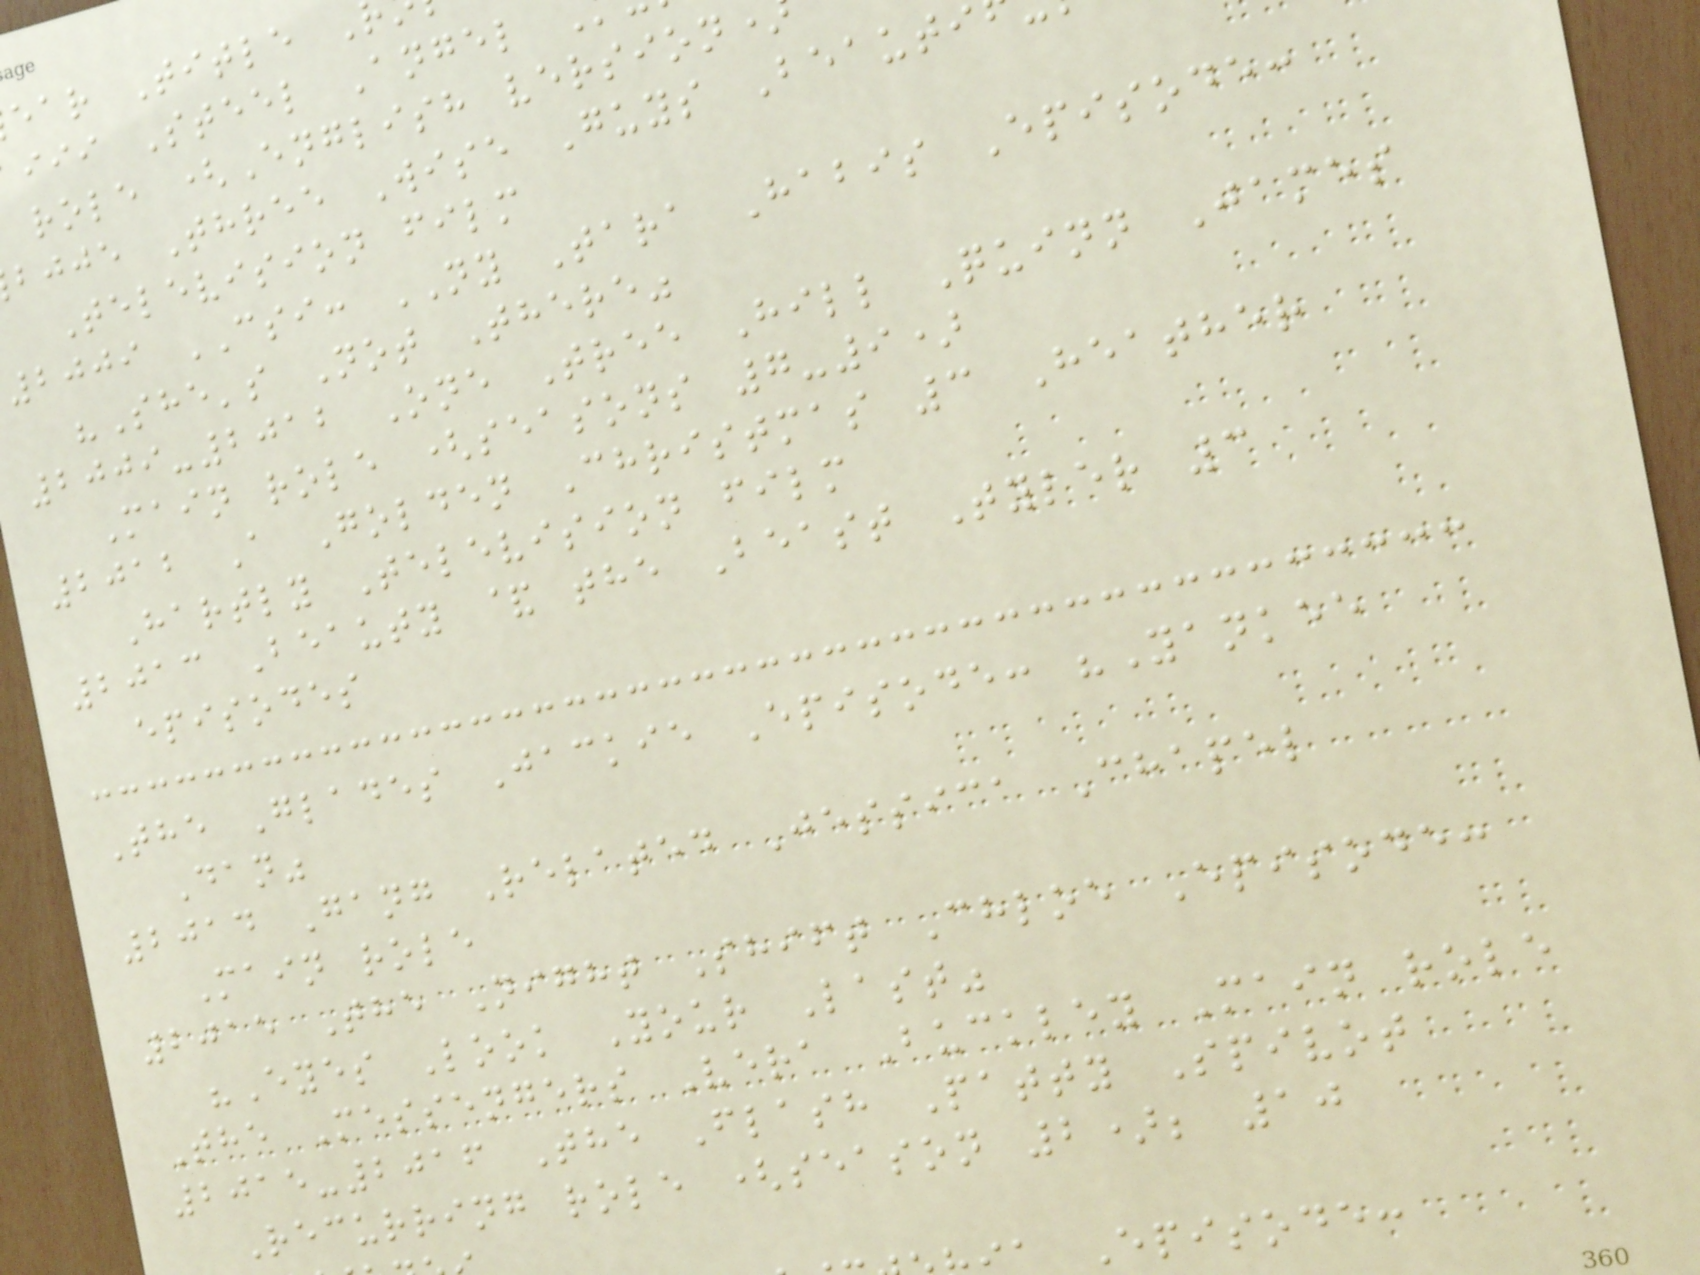ear Title
iii Steel Angel
role (English version
bjje Three Wise Guys Beauti
Television film
2009 CSI: NY Tara Habis Episode:
"She's Not There"
2009-2012 One Tree Hill Quinn James
Main role (seasons 7-9)
2012 A Golden Christmas 3 Heather
Hartly Television film
2013 Beauty & the Beast Tyler 3
episodes
The Glades Jackie Episode: "Yankee
Dan"
2014 Gang Related Jessica Chapel
Main role
2015 The Night Shift Chloe Episode:
"Eyes Look Your Last"
The Messengers Vera Buckley Main role
2015-2016 The Flash Patty Spivot
Recurring role (season 2); 10
